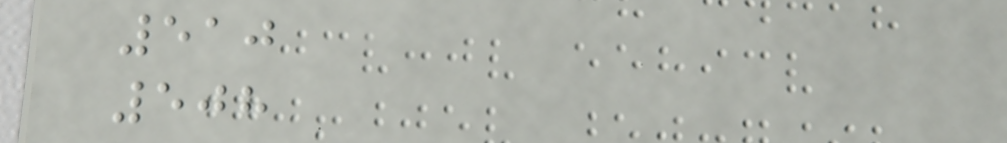510
508
